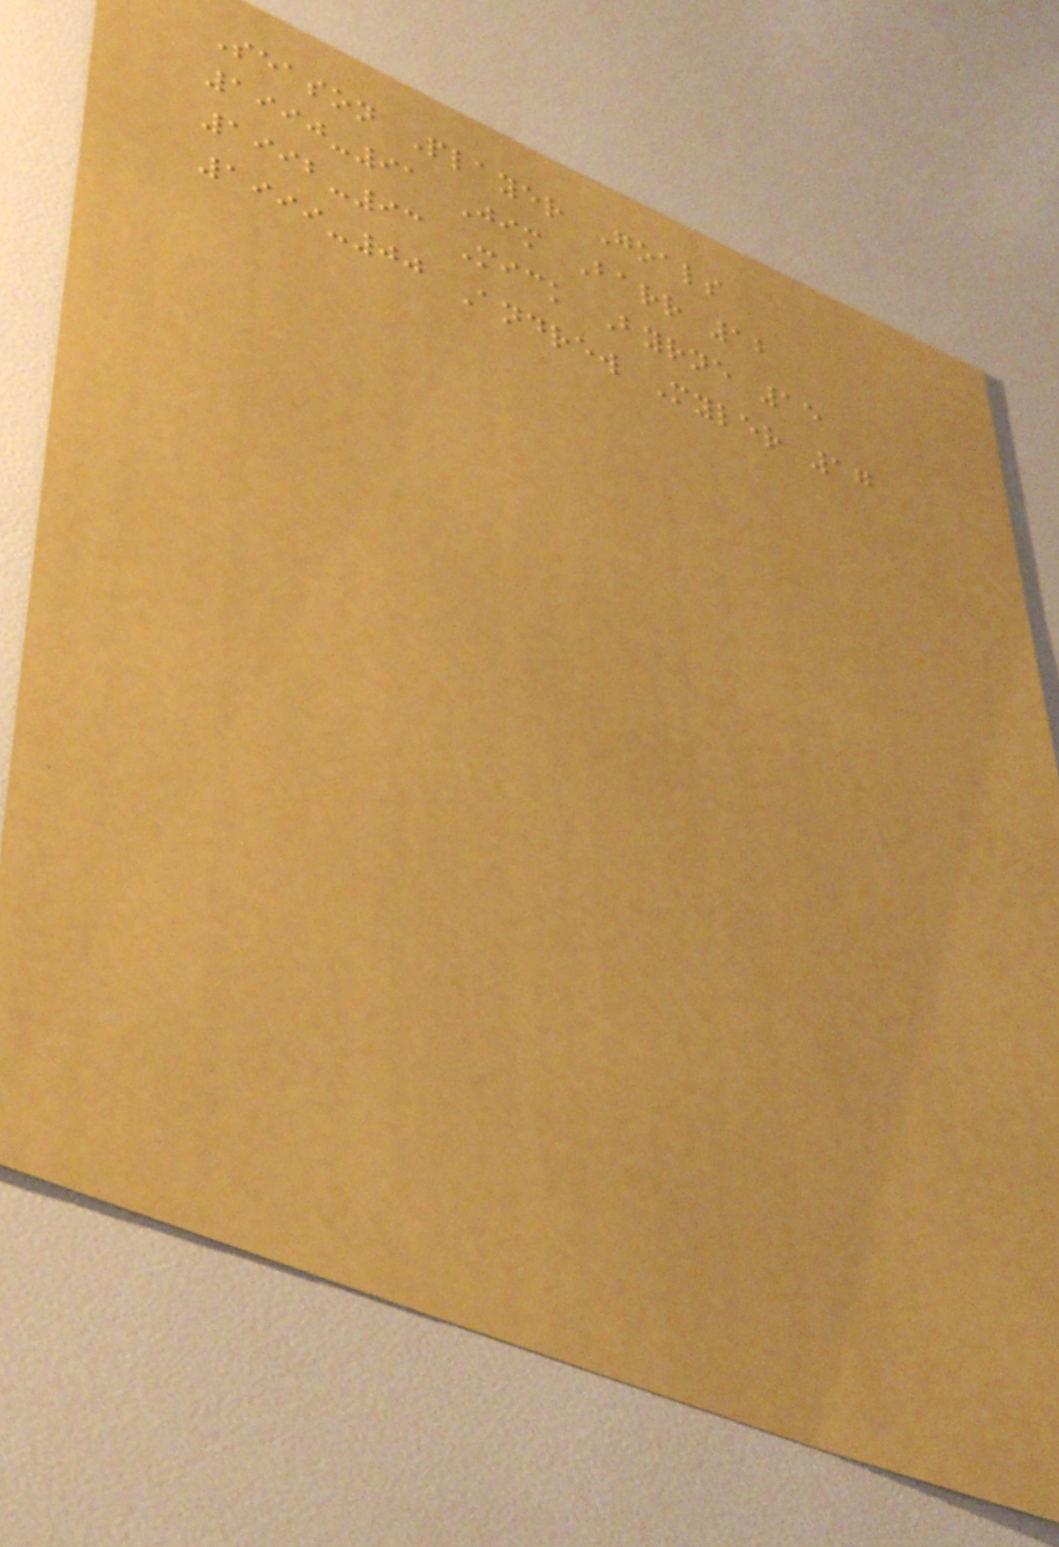Season Player Goals
1990-91 Jim Barr 12
1992-93 Mick Byrne 15
1999-00 Andrew Myler 17
